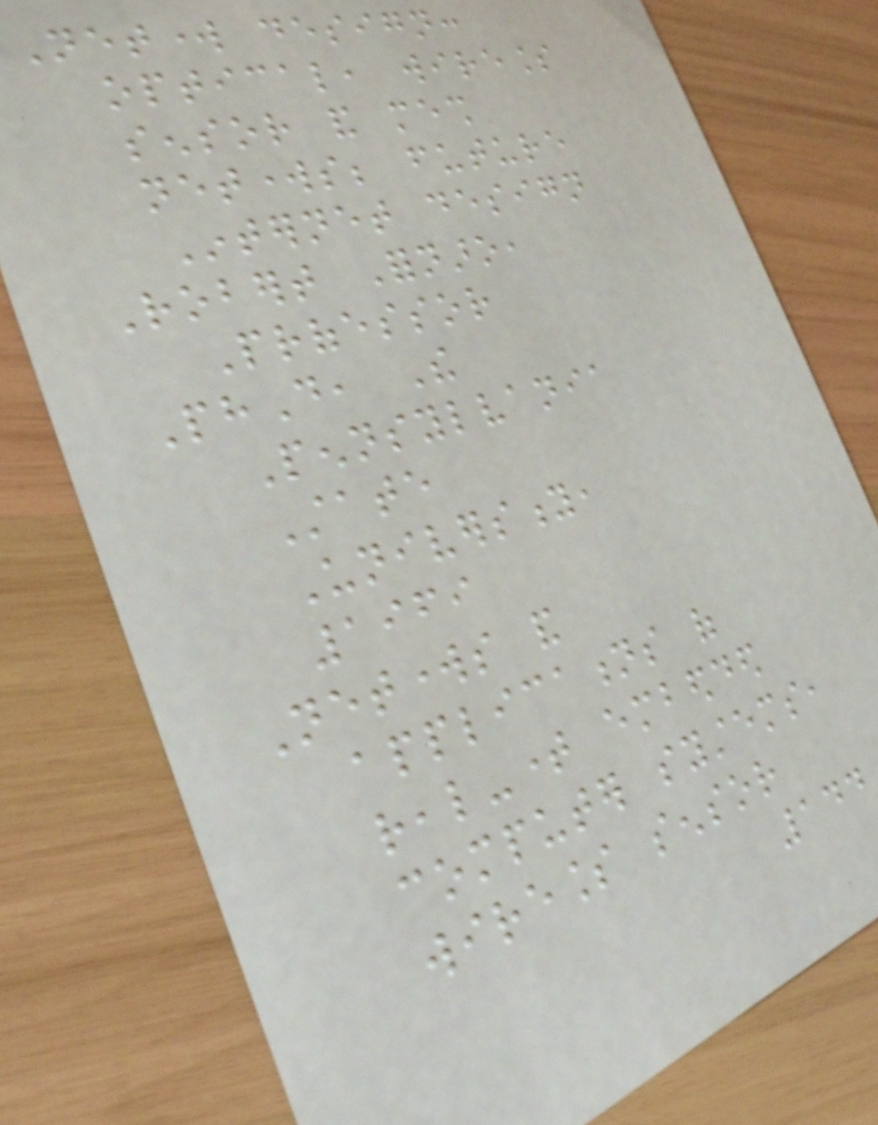Network design:
optical, wireless
sensor and mesh
networks; future
Internet design
Robert Fornaro,
Professor
PhD, The
Pennsylvania
State
University,
1969
Networks and
applications of
real-time embedded
computer systems,
wireless sensor
144
